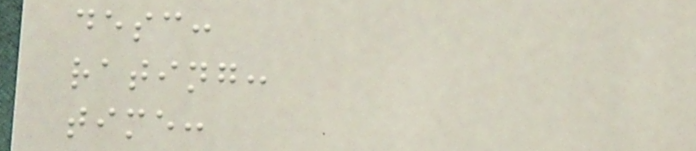desc:
rating:
time:
